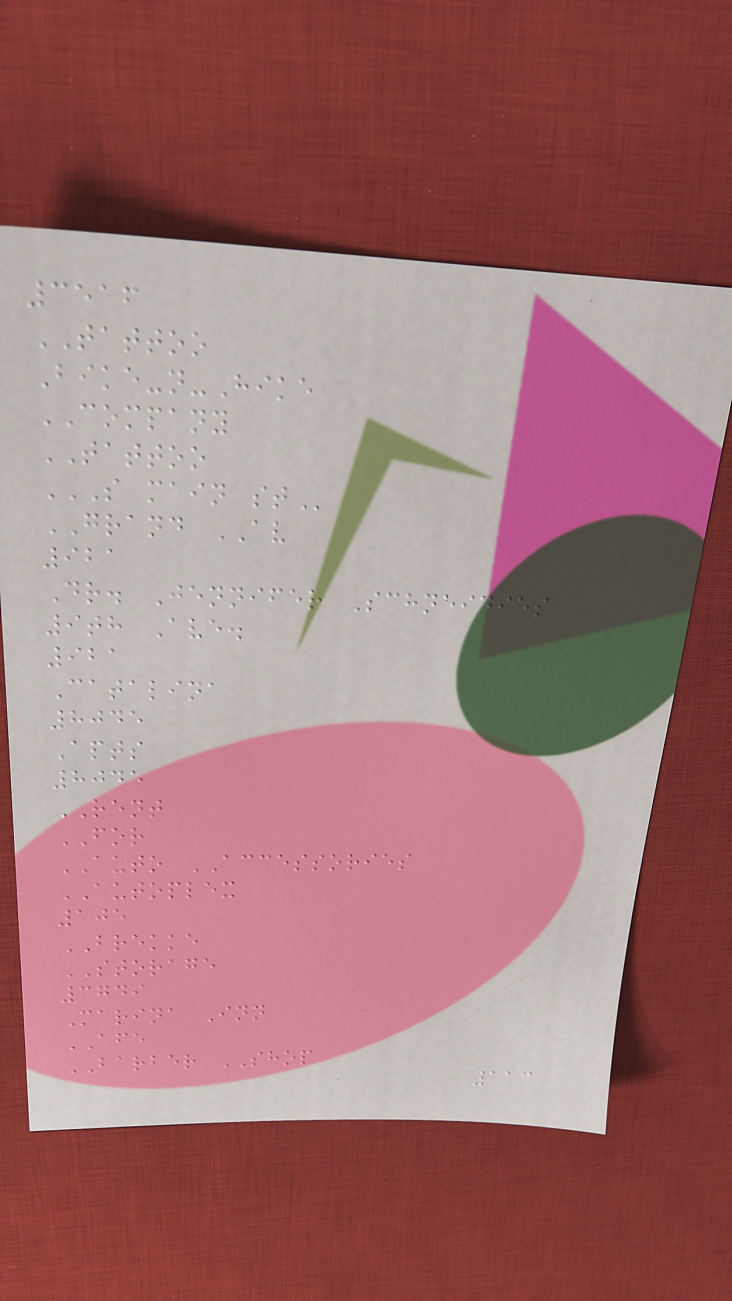3516
TATTOO
Bike-n-Hike
COMPANY
TATTOO
S MAIN ST
GRAND AV
921
Dr. Jennifer Schneidies
9th Ave.
921
Catalina
8045
Apts
8045
RENT
FOR
AUTO ACCESSORIES
AUTOPLEX
105
BREKKE
STORAGE
3749
Marina Inn
AFE
BARBER SHOP
113
